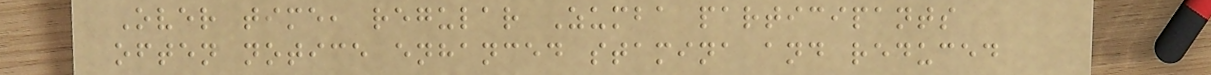Over time, regular Zumba participants
often notice enhanced stamina and reduced
